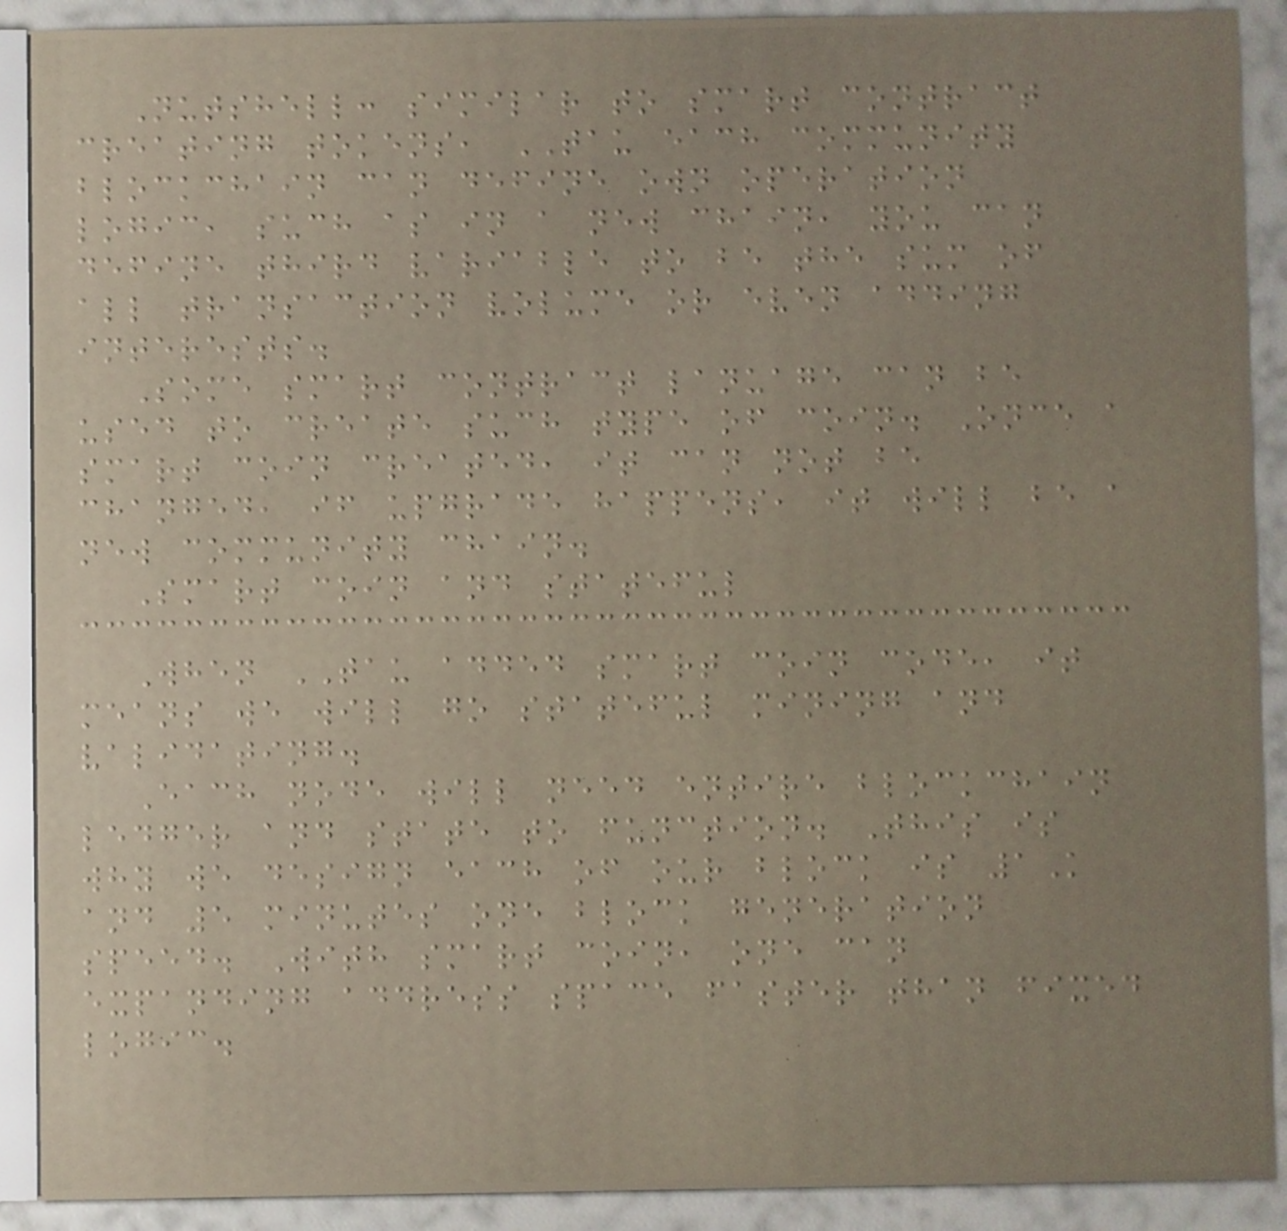Nutshell: similar to smart contract
creating tokens, TAU each community
blockchain can define own operation
logic, such as in a new chain, you can
define third variable to be the sum of
all transaction volume or even adding
interests.
Some smart contract lanuage can be
used to create such type of coin. Once a
smart coin created, it can not be
changed, if upgrade happens, it will be a
new community chain.
Smart coin and stateful
When TAU added smart coin code, it
means we will go stateful mining and
validating.
Each node will need entire blockchain
ledger and state to function. This is
why we design each of our block is 1K
and 5 minutes one block generation
speed. With smart coin, one can
expanding address space faster than fixed
logic.
